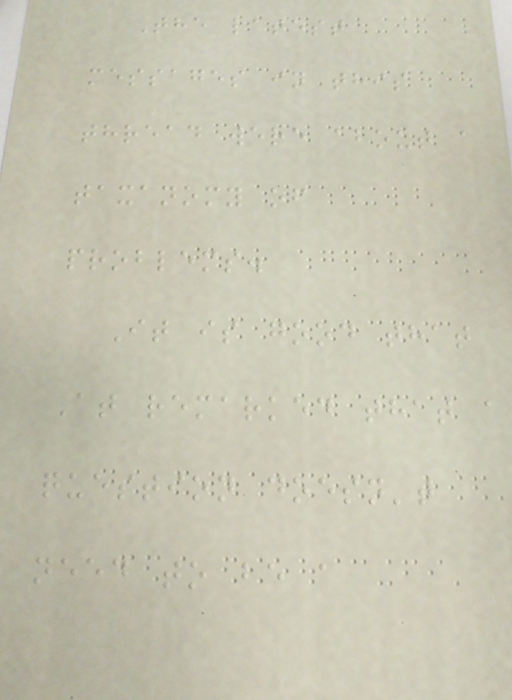The latest
messages in this
thread were about a
taxanomy of
problems.
It is good that
At remarked that a
question doesn't
need to be a
